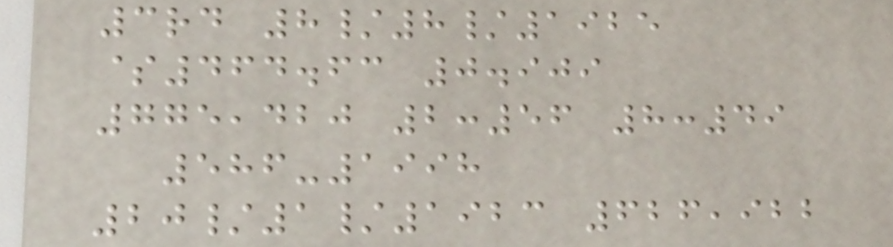3rd 8/8/1925
$464.63 0.909
775,420 2:56 8:49
586-1998
20/1/1923 626,922
